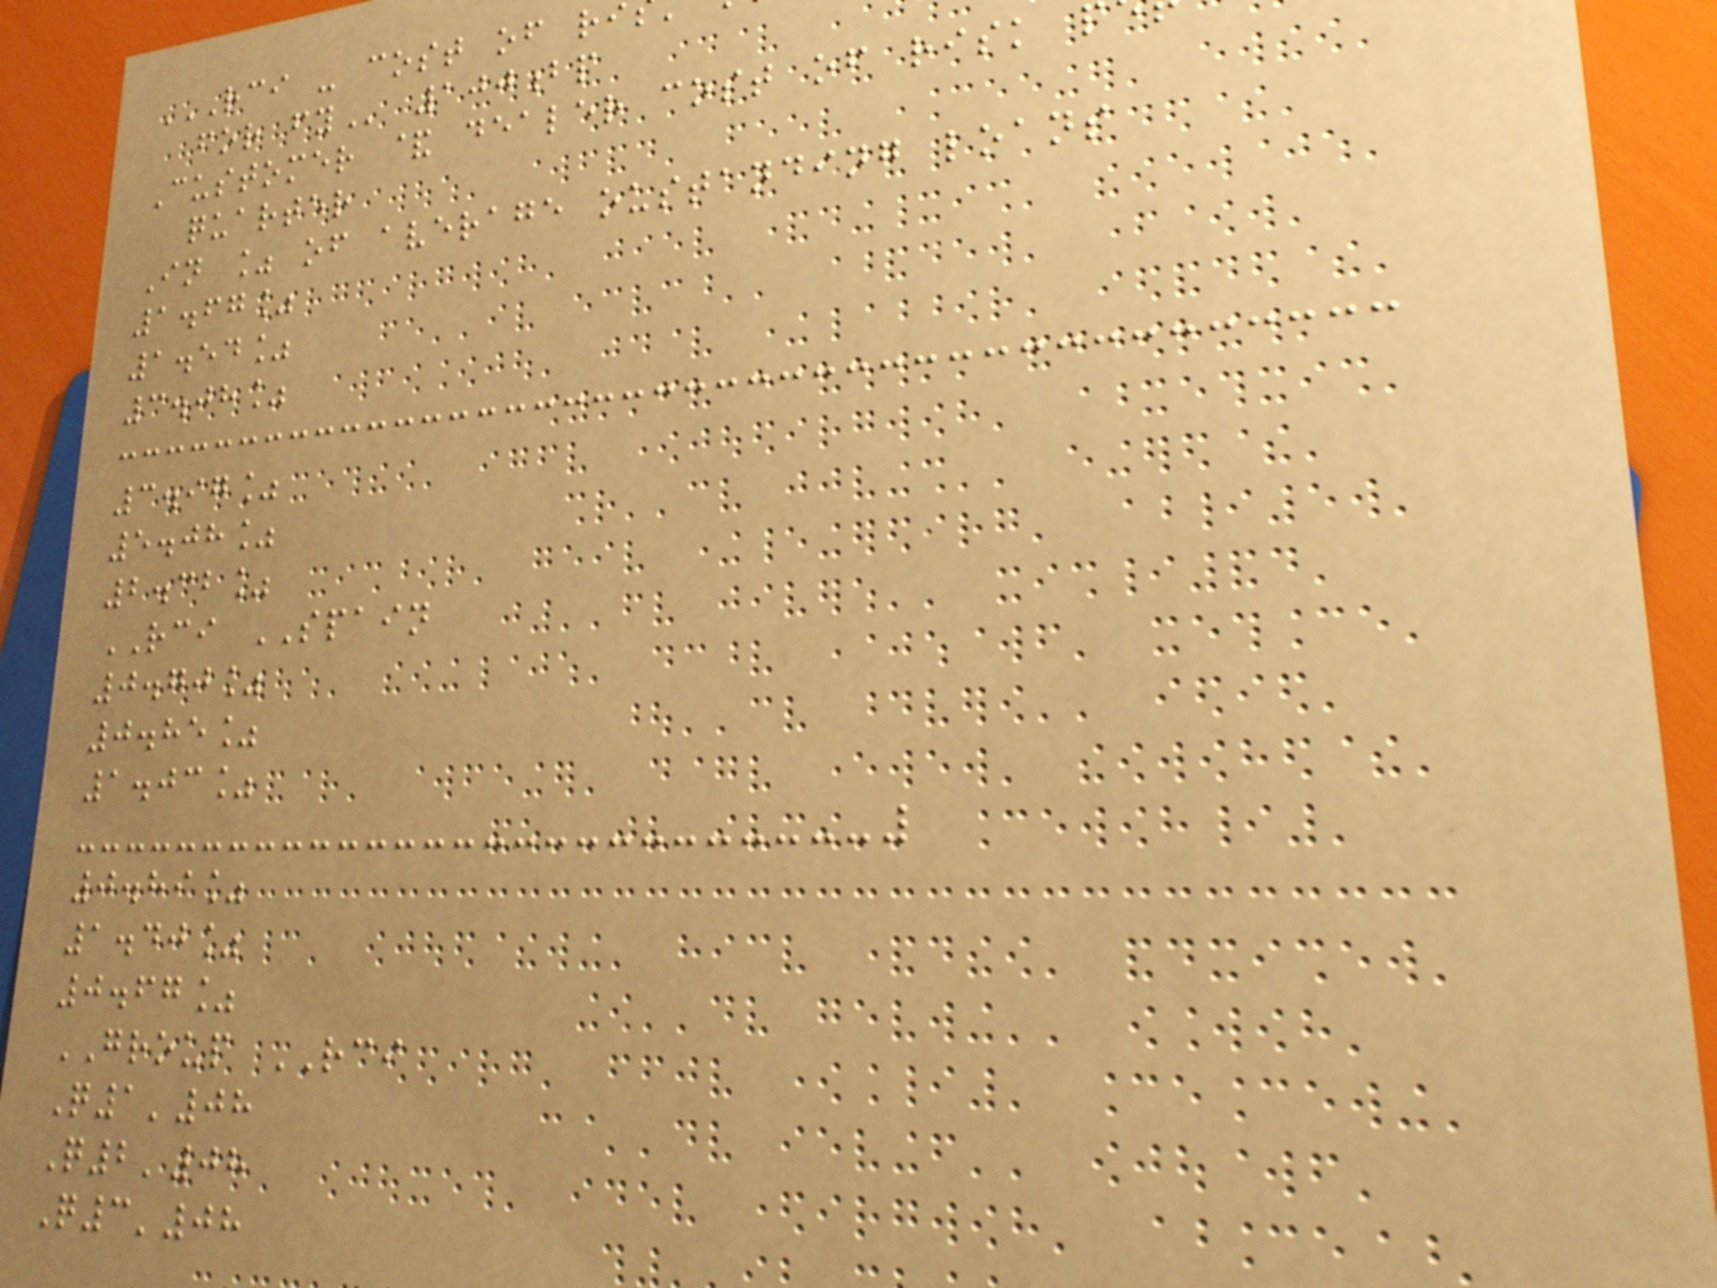Customer & dealer cost of risk
quarter
In % of average oustanding loans
1.67%
1.54%
3.08%
3.97%
5.08%
2.32%
RCI SPAIN
0.70%
0.85%
1.03%
0.89%
1.40%
0.67%
GROUP RCI
Q1'08
Q2'08
Q3'08
